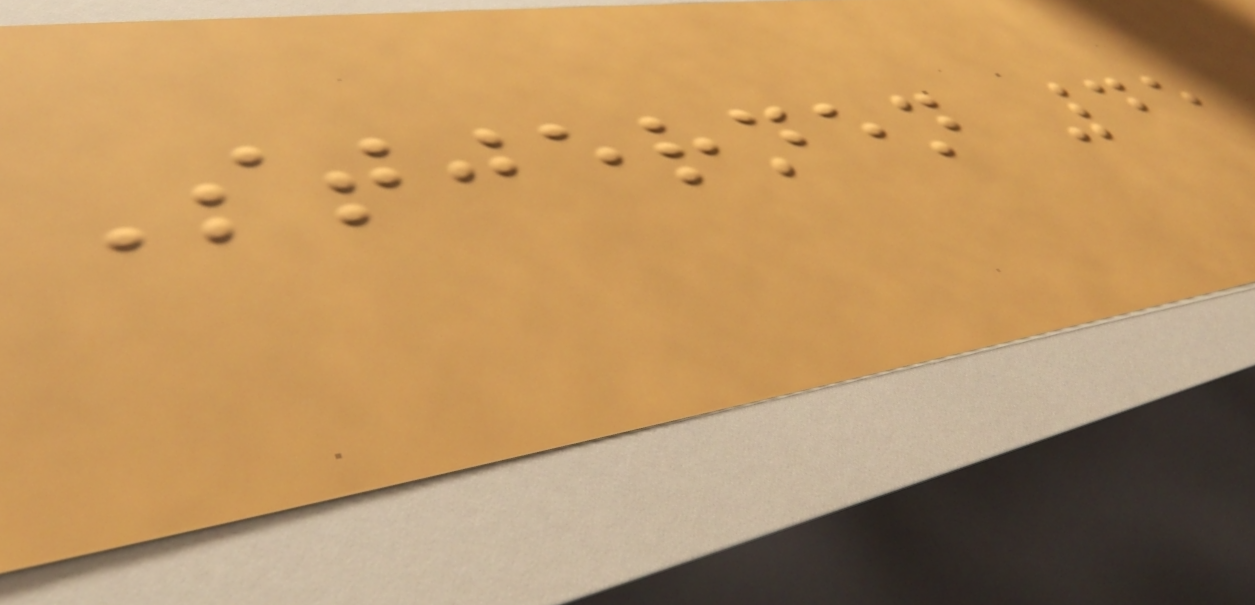Stjernen 45
